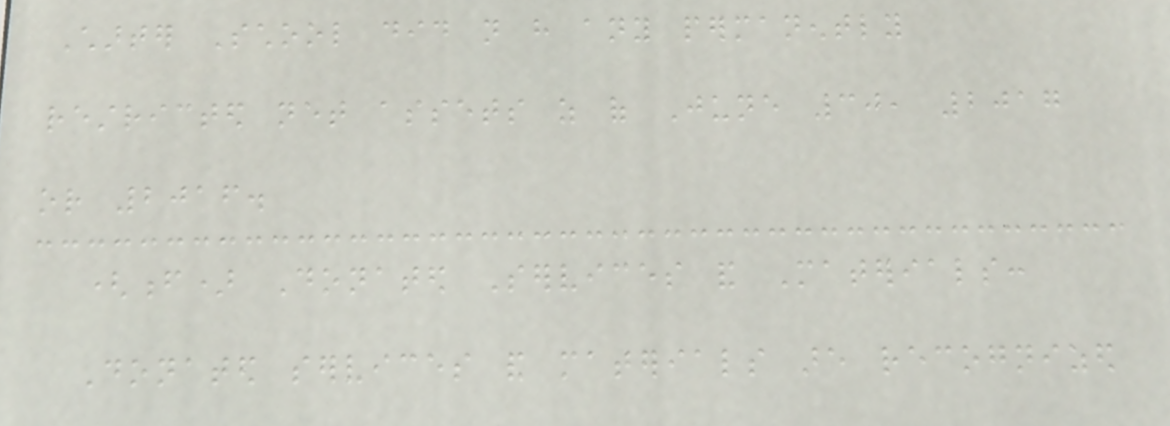Charter School did not have any permanently
restricted net assets as of June 30, 2017
or 2016.
(f) Donated Services and Materials:
Donated services and materials are recognized
